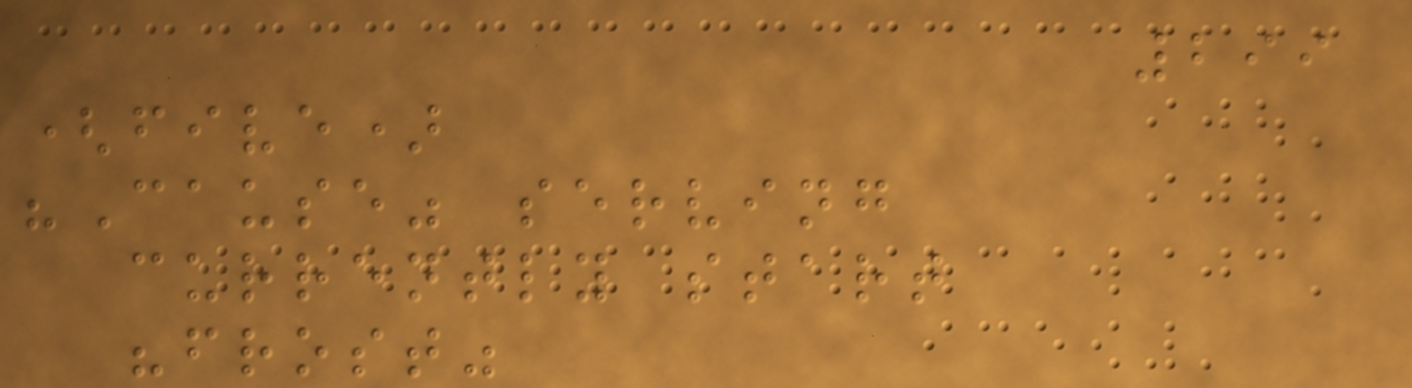299
(five)
"Cause" serving
currently start
"frost"
